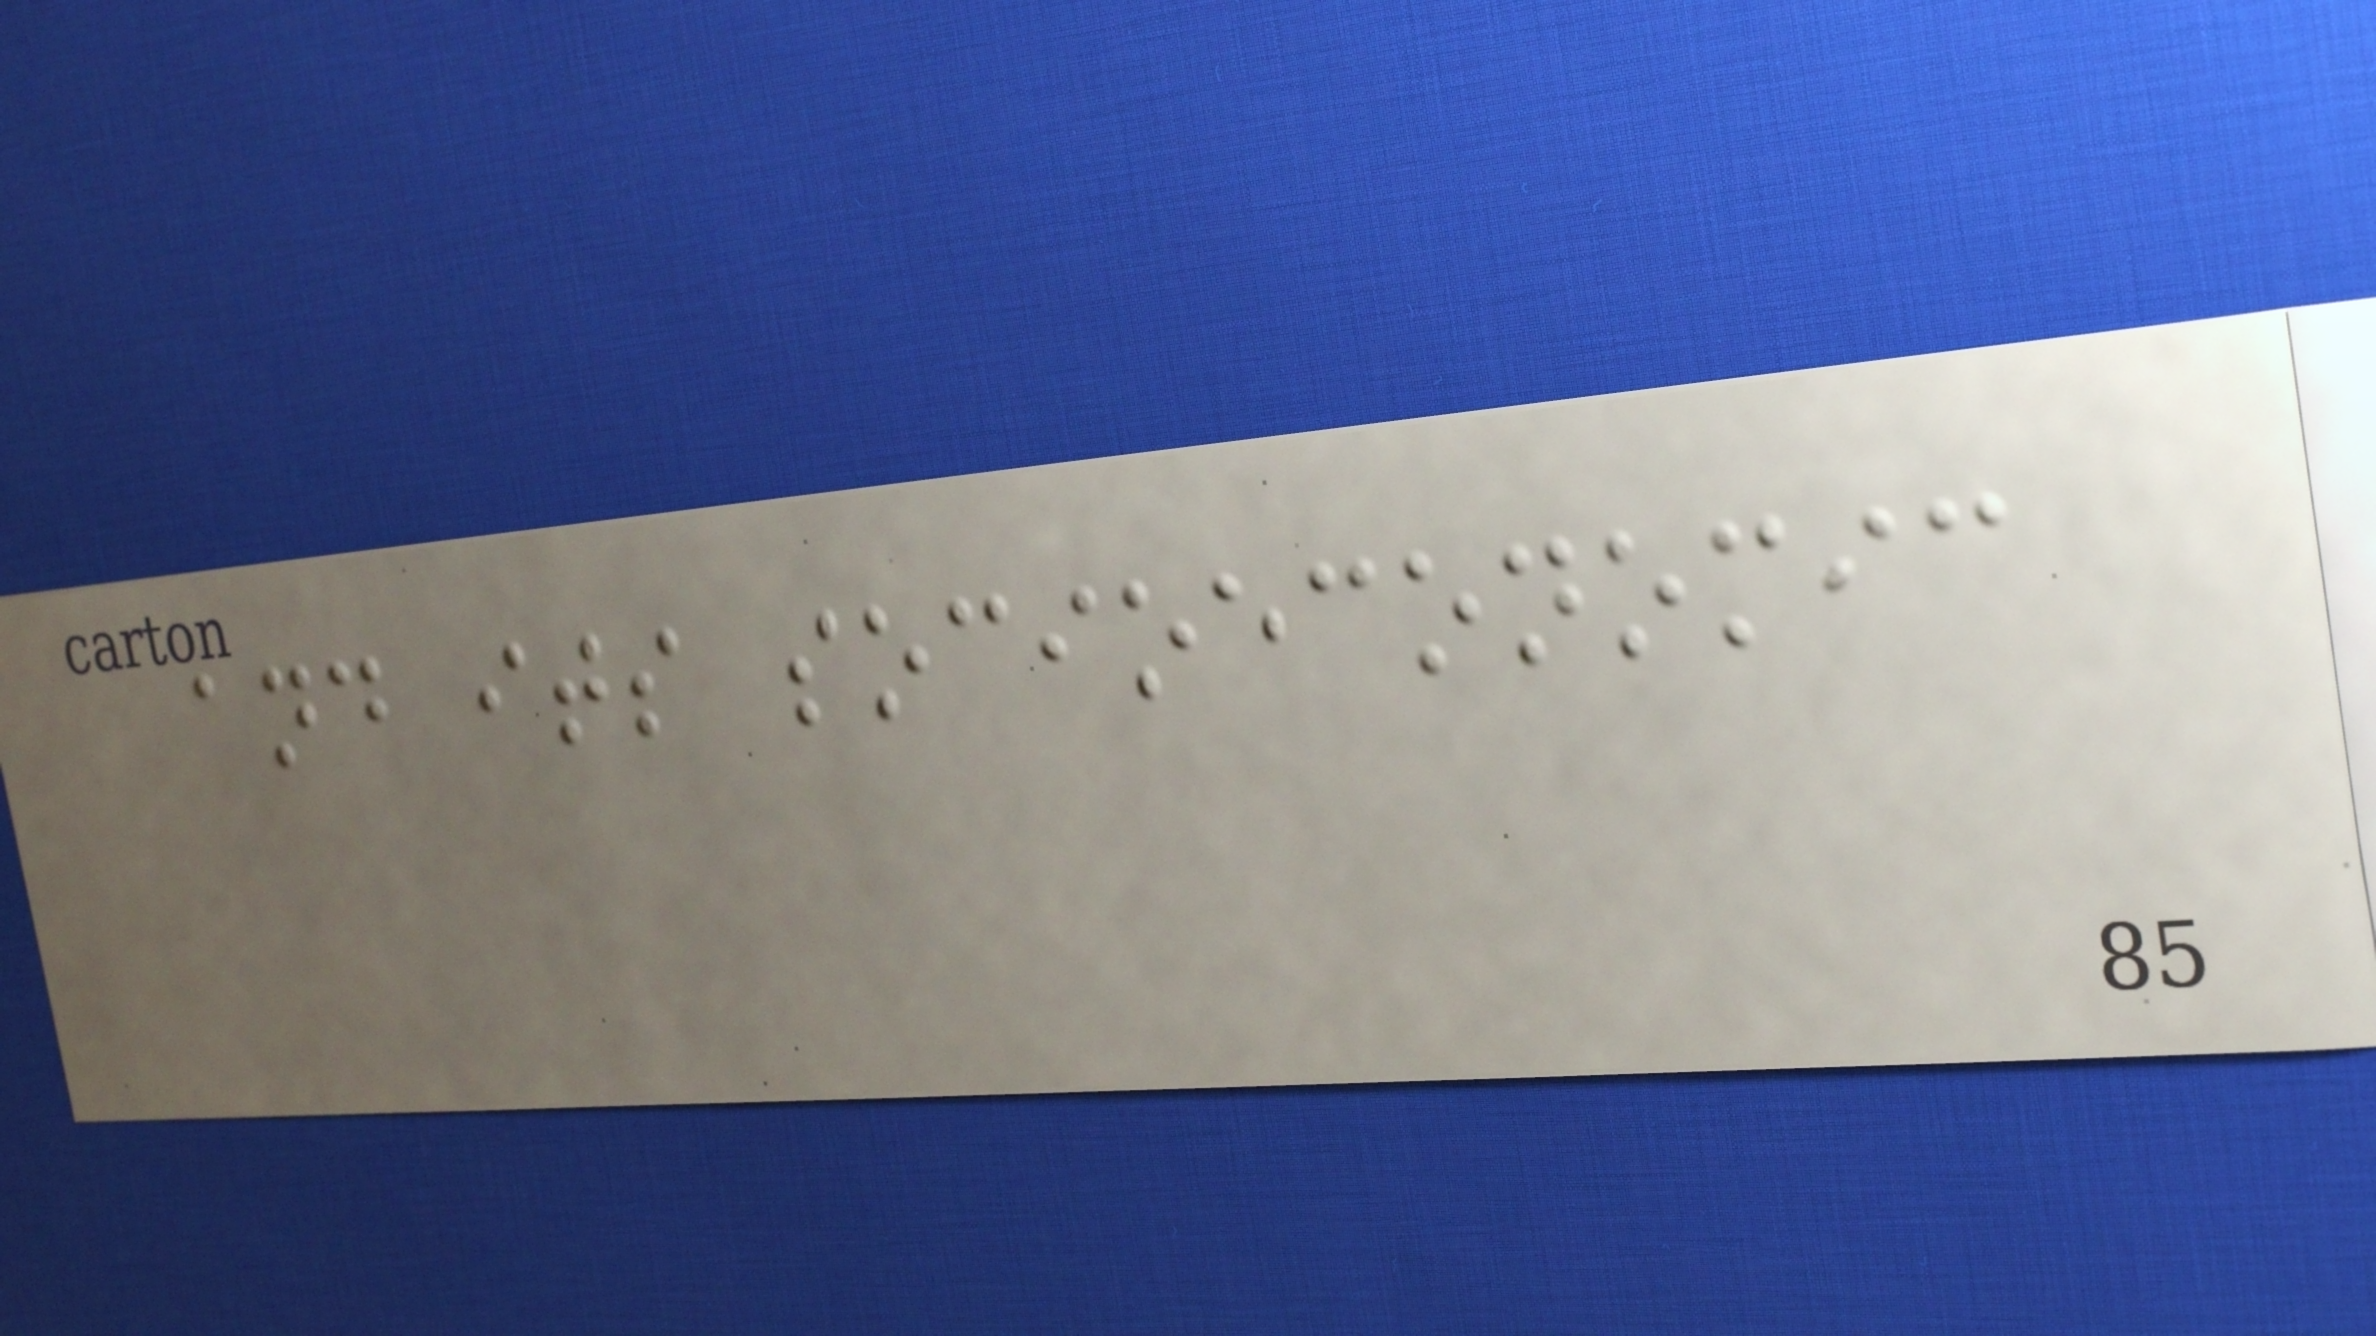and its socioeconomic
